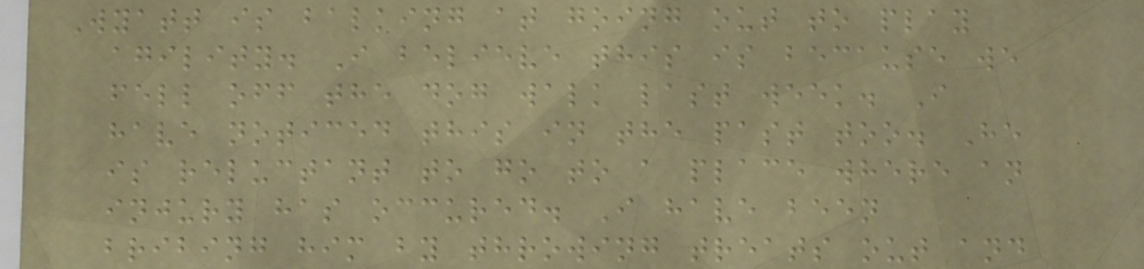Wyatt is balking at going out to play
agility. I believe this is because we
fell off the dog walk last week. I
have noticed this in the past too. He
is reluctant to go to a place where an
injury has occured. I have been
bribing him by throwing treats out and
